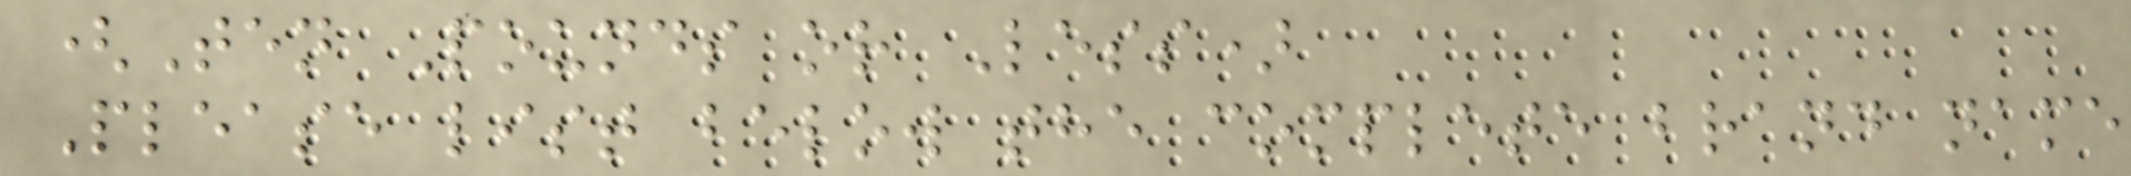(Ten Pounds or Less)
Please list below the complete brand name
